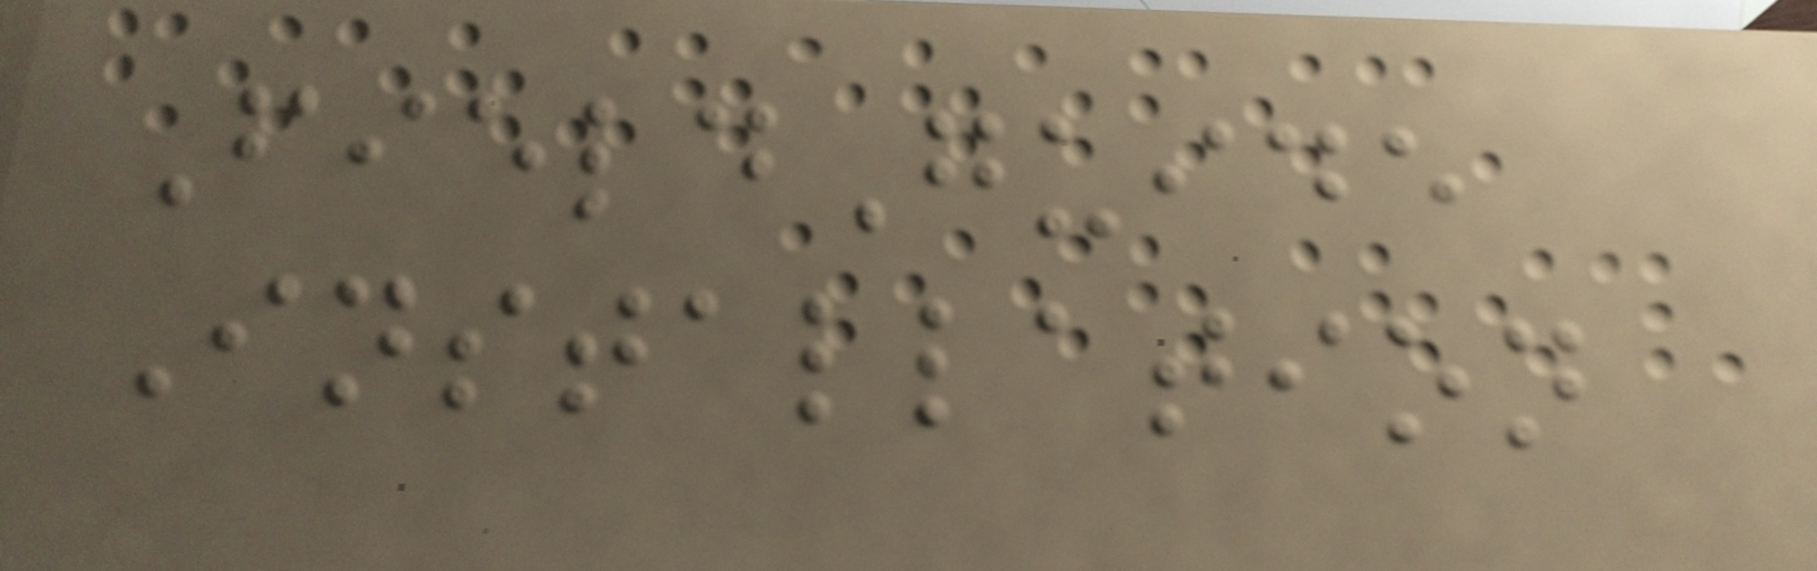FieldGuide
Installation
